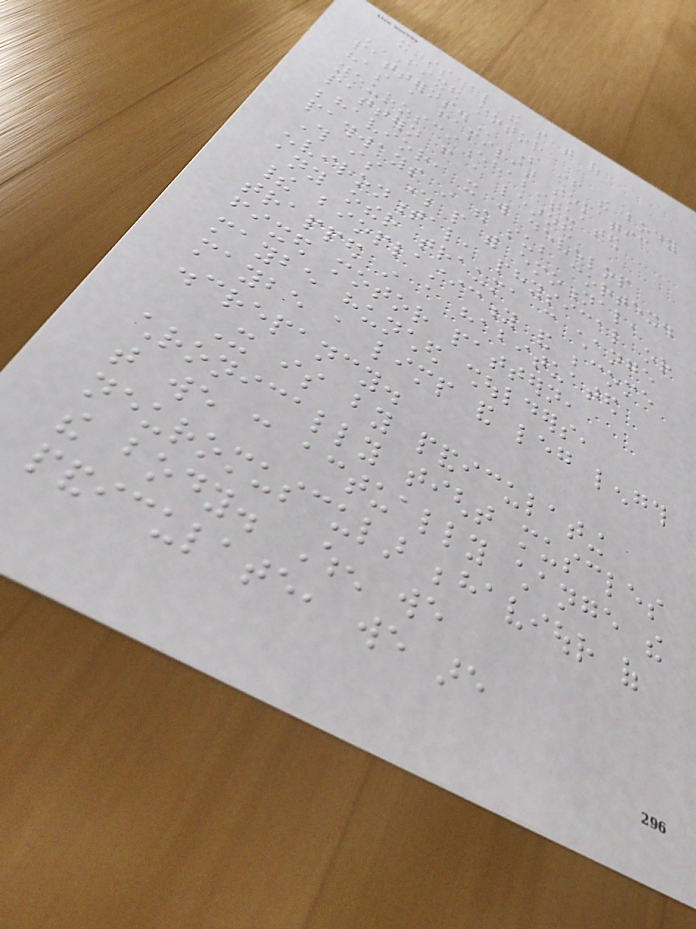it is also the seat of
FIXED MOTOR
PATTERNS. So if the body
has a familiar somatic
neurosciencehabituated
pattern from a learned
behavior, it will develop
pathways in the sub cortex.
This is where people with emotional,
environmental, physical or
any other trauma can change
their bioplasticity and become
trapped in a habituated
fixed motor pattern,
maybe hunched shoulders,
maybe a limp and leg length
discrepancy.
It is by pandiculating
chronically tight muscles
that we can actually change the
neuromuscular behaviour of
the body. When we
pandiculate, we are
